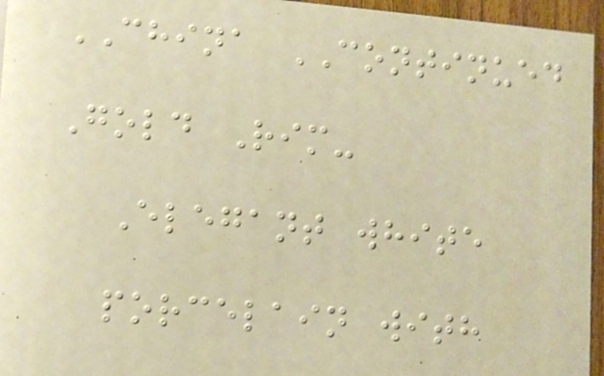CHINA CONTINUED
Gold Rim-
Elegant white
porcelain with
